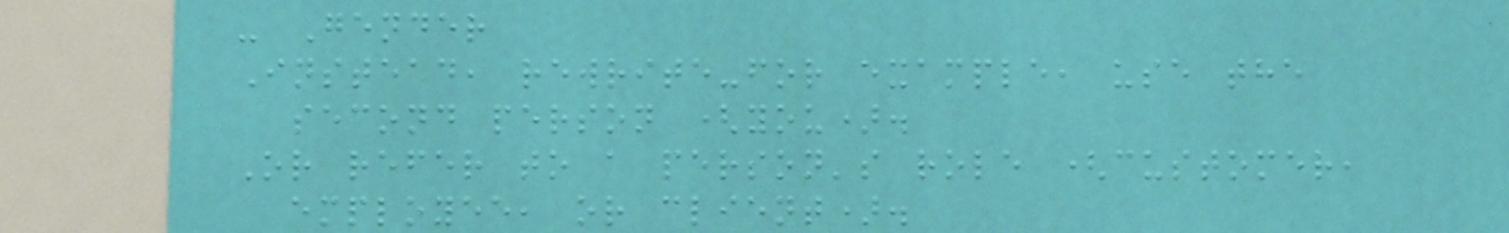- Gender
Instead, rewrite-for example, use the
second person (you).
Or refer to a person's role (customer,
employee, or client).
